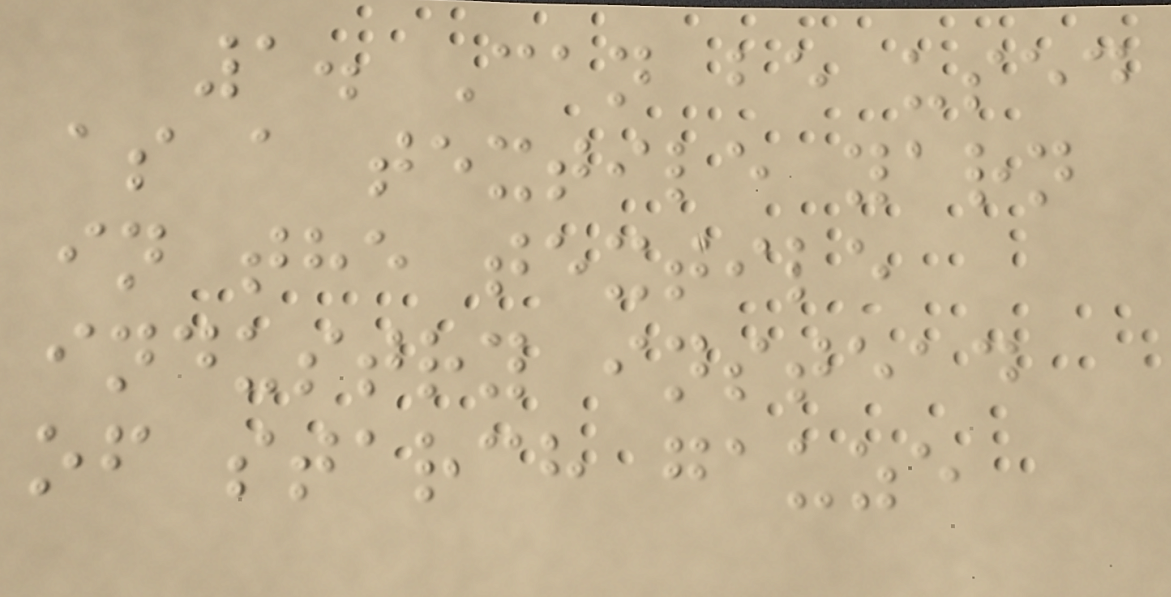1. Can be used
as a textile yarn
in the textile
industry instead
of starch gauze
